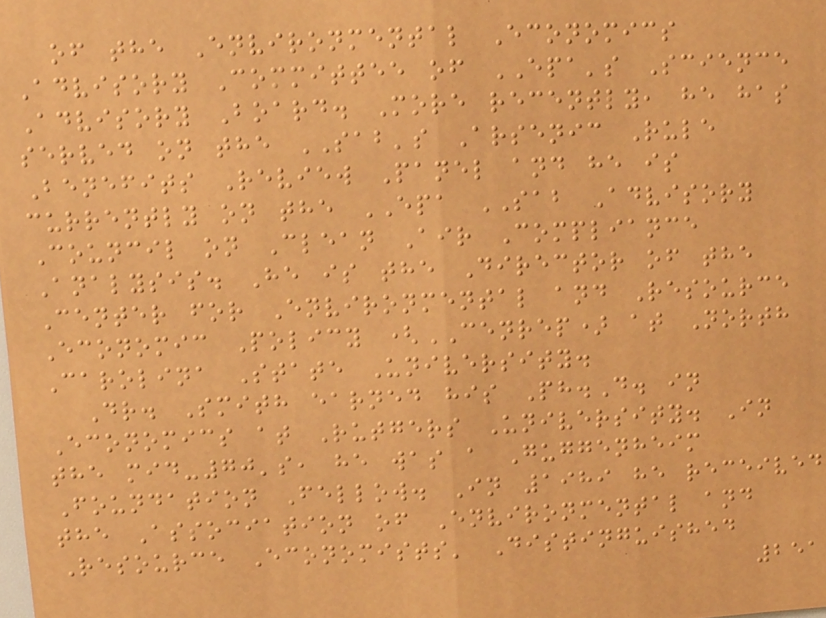of the Environmental Economics
Advisory Committee of EPA's Science
Advisory Board. More recently, he has
served on the SAB's Arsenic Rule
Benefits Review Panel and he is
currently on the EPA SAB Advisory
Council on Clean Air Compliance
Analysis. He is the Director of the
Center for Environmental and Resource
Economic Policy (CENREP) at North
Carolina State University.
Dr. Smith earned his Ph.D. in
Economics at Rutgers University. In
the mid-70's, he was a Guggenheim
Foundation Fellow. In 1989 he received
the Association of Environmental and
Resource Economists' Distinguished
251
